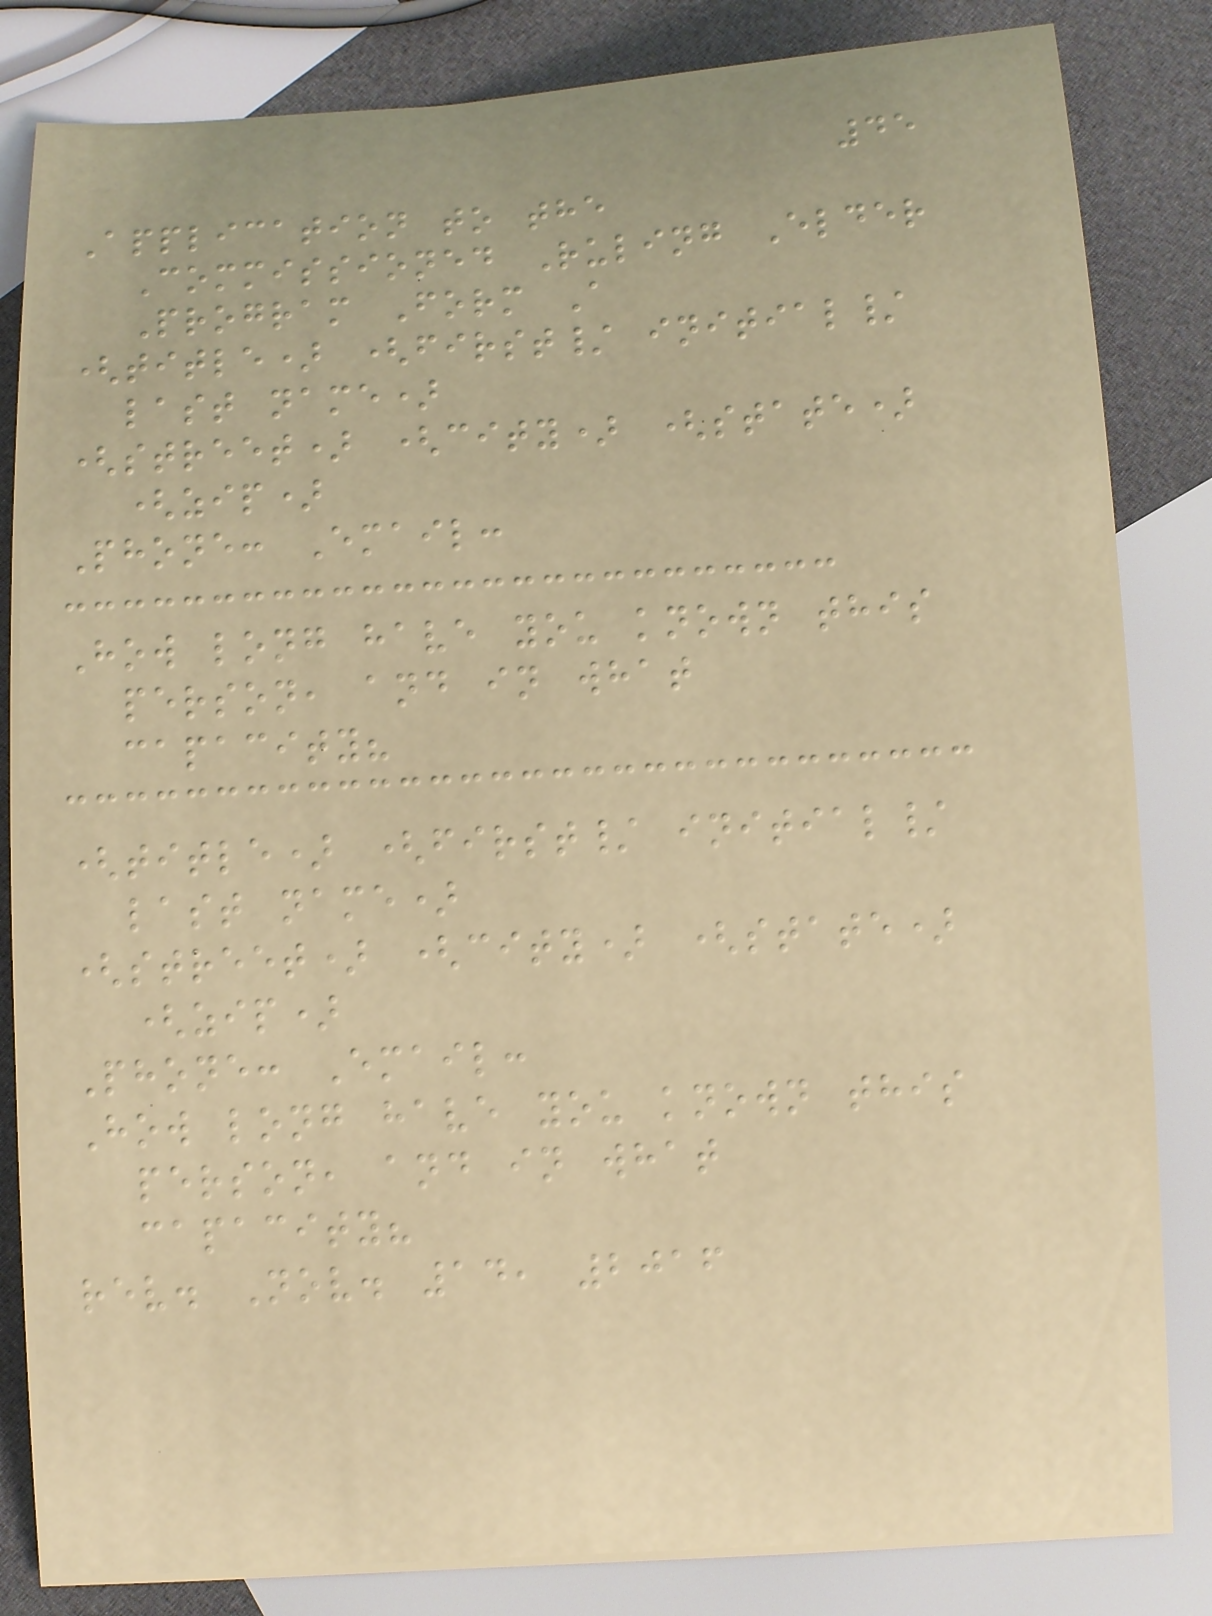45
Application to the
Commissioned Ruling Elder
Program Form A
(title) (first/ initial/
last name)
(street) (city) (state)
(zip)
Phone: Email:
How long have you known this
person, and in what
capacity?
(title) (first/ initial/
last name)
(street) (city) (state)
(zip)
Phone: Email:
How long have you known this
person, and in what
capacity?
rev. Nov. 14, 2016
